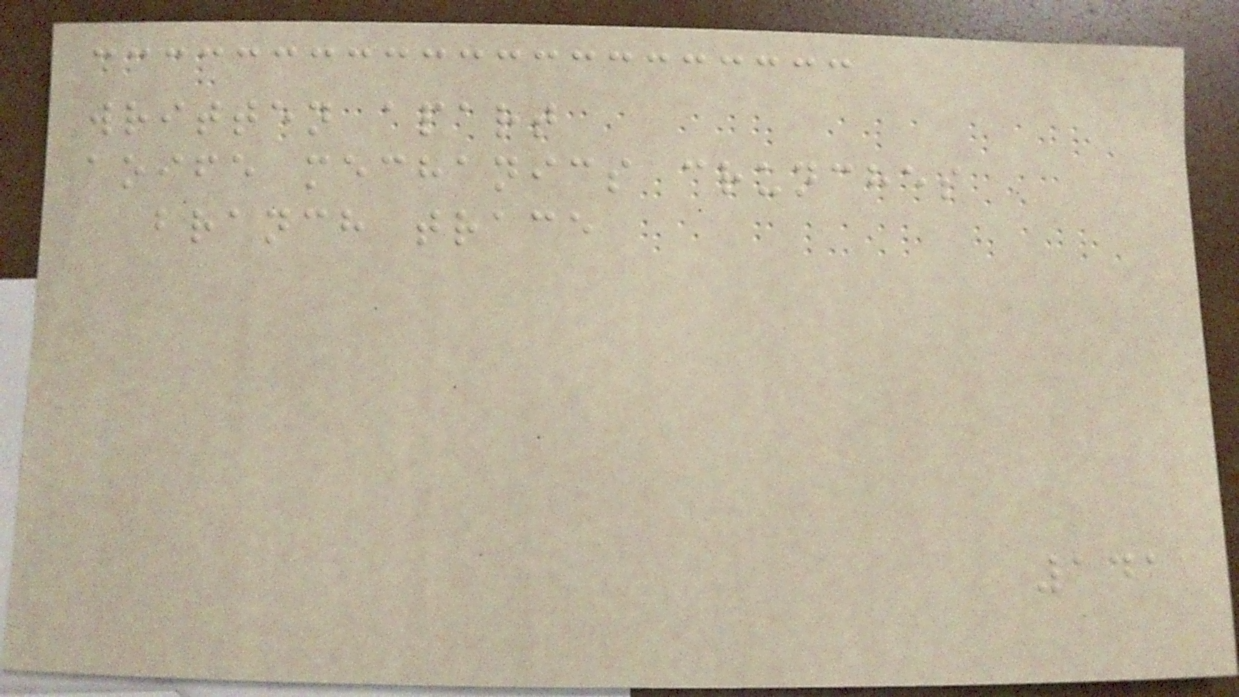written apart
aoife mechanics crunches
branch trace
141
